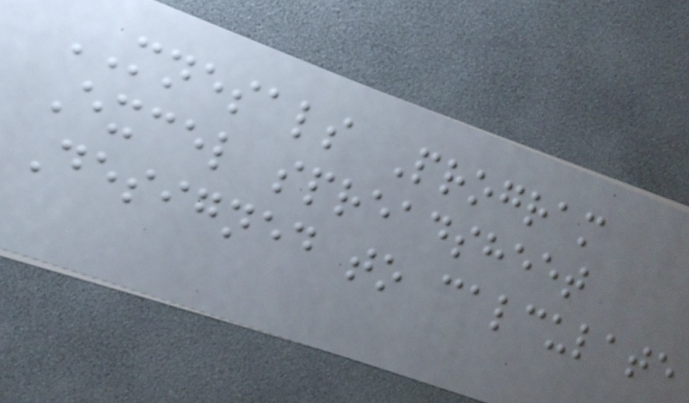MNESALS Program
Excel spreadsheet
Designed to calculate
